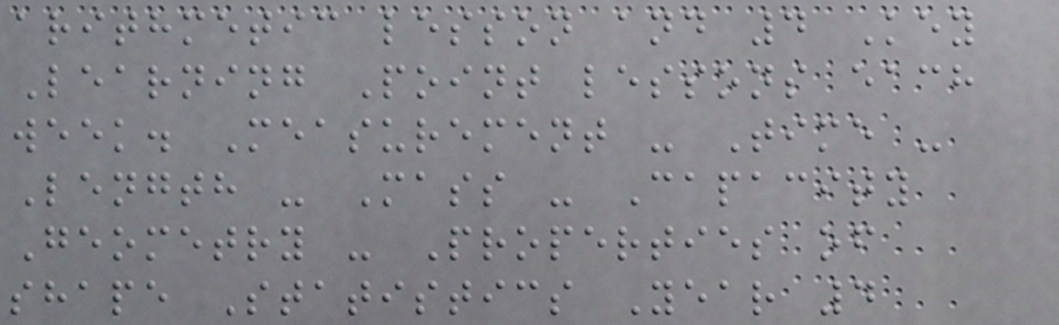arithmetic lesson and 4 Key
Learning Point lessons each
week. Measurement - Time -
Length - Mass - Capacity
Geometry - Properties of
shape Statistics Year 4
